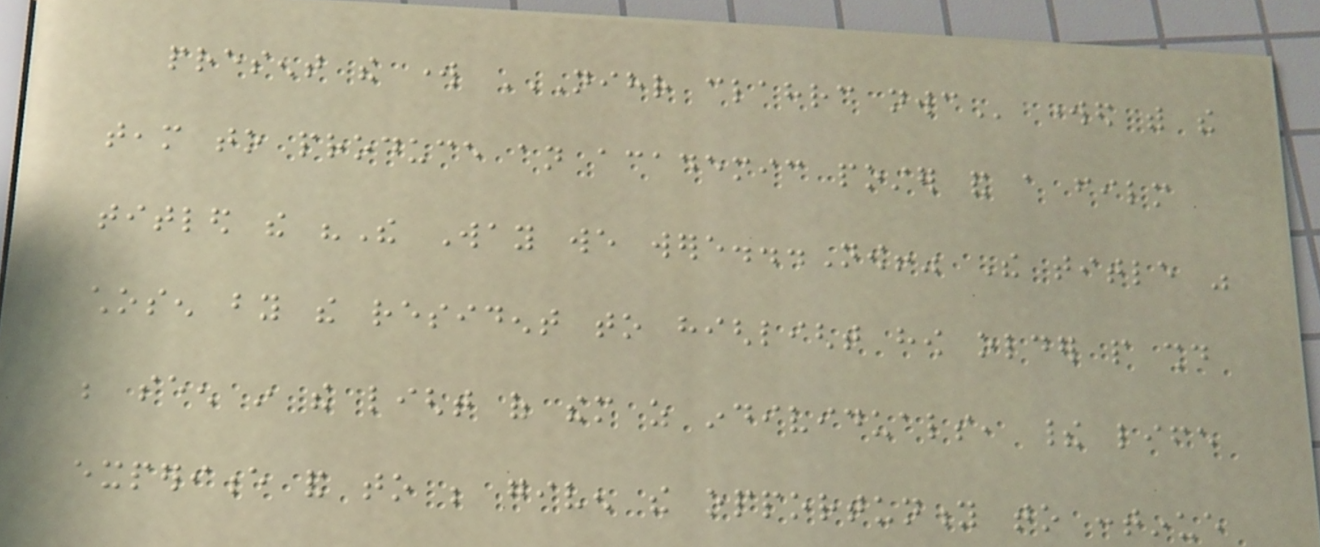present the work NIHR CLAHRC NWC worked with the
team to produce an academic poster and a film
titled the "The Way we were...Now!" The title was
chosen by the resident to highlight how older people should
be seen in the light of them as individuals, their life
experience and to be given the opportunity to continue
